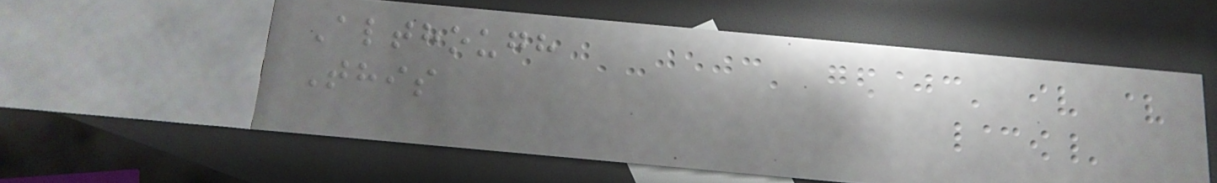Although
This
